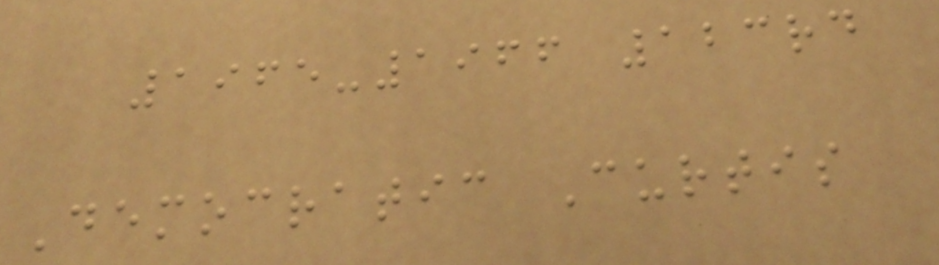1965-1966 123rd
Democratic Curtis
